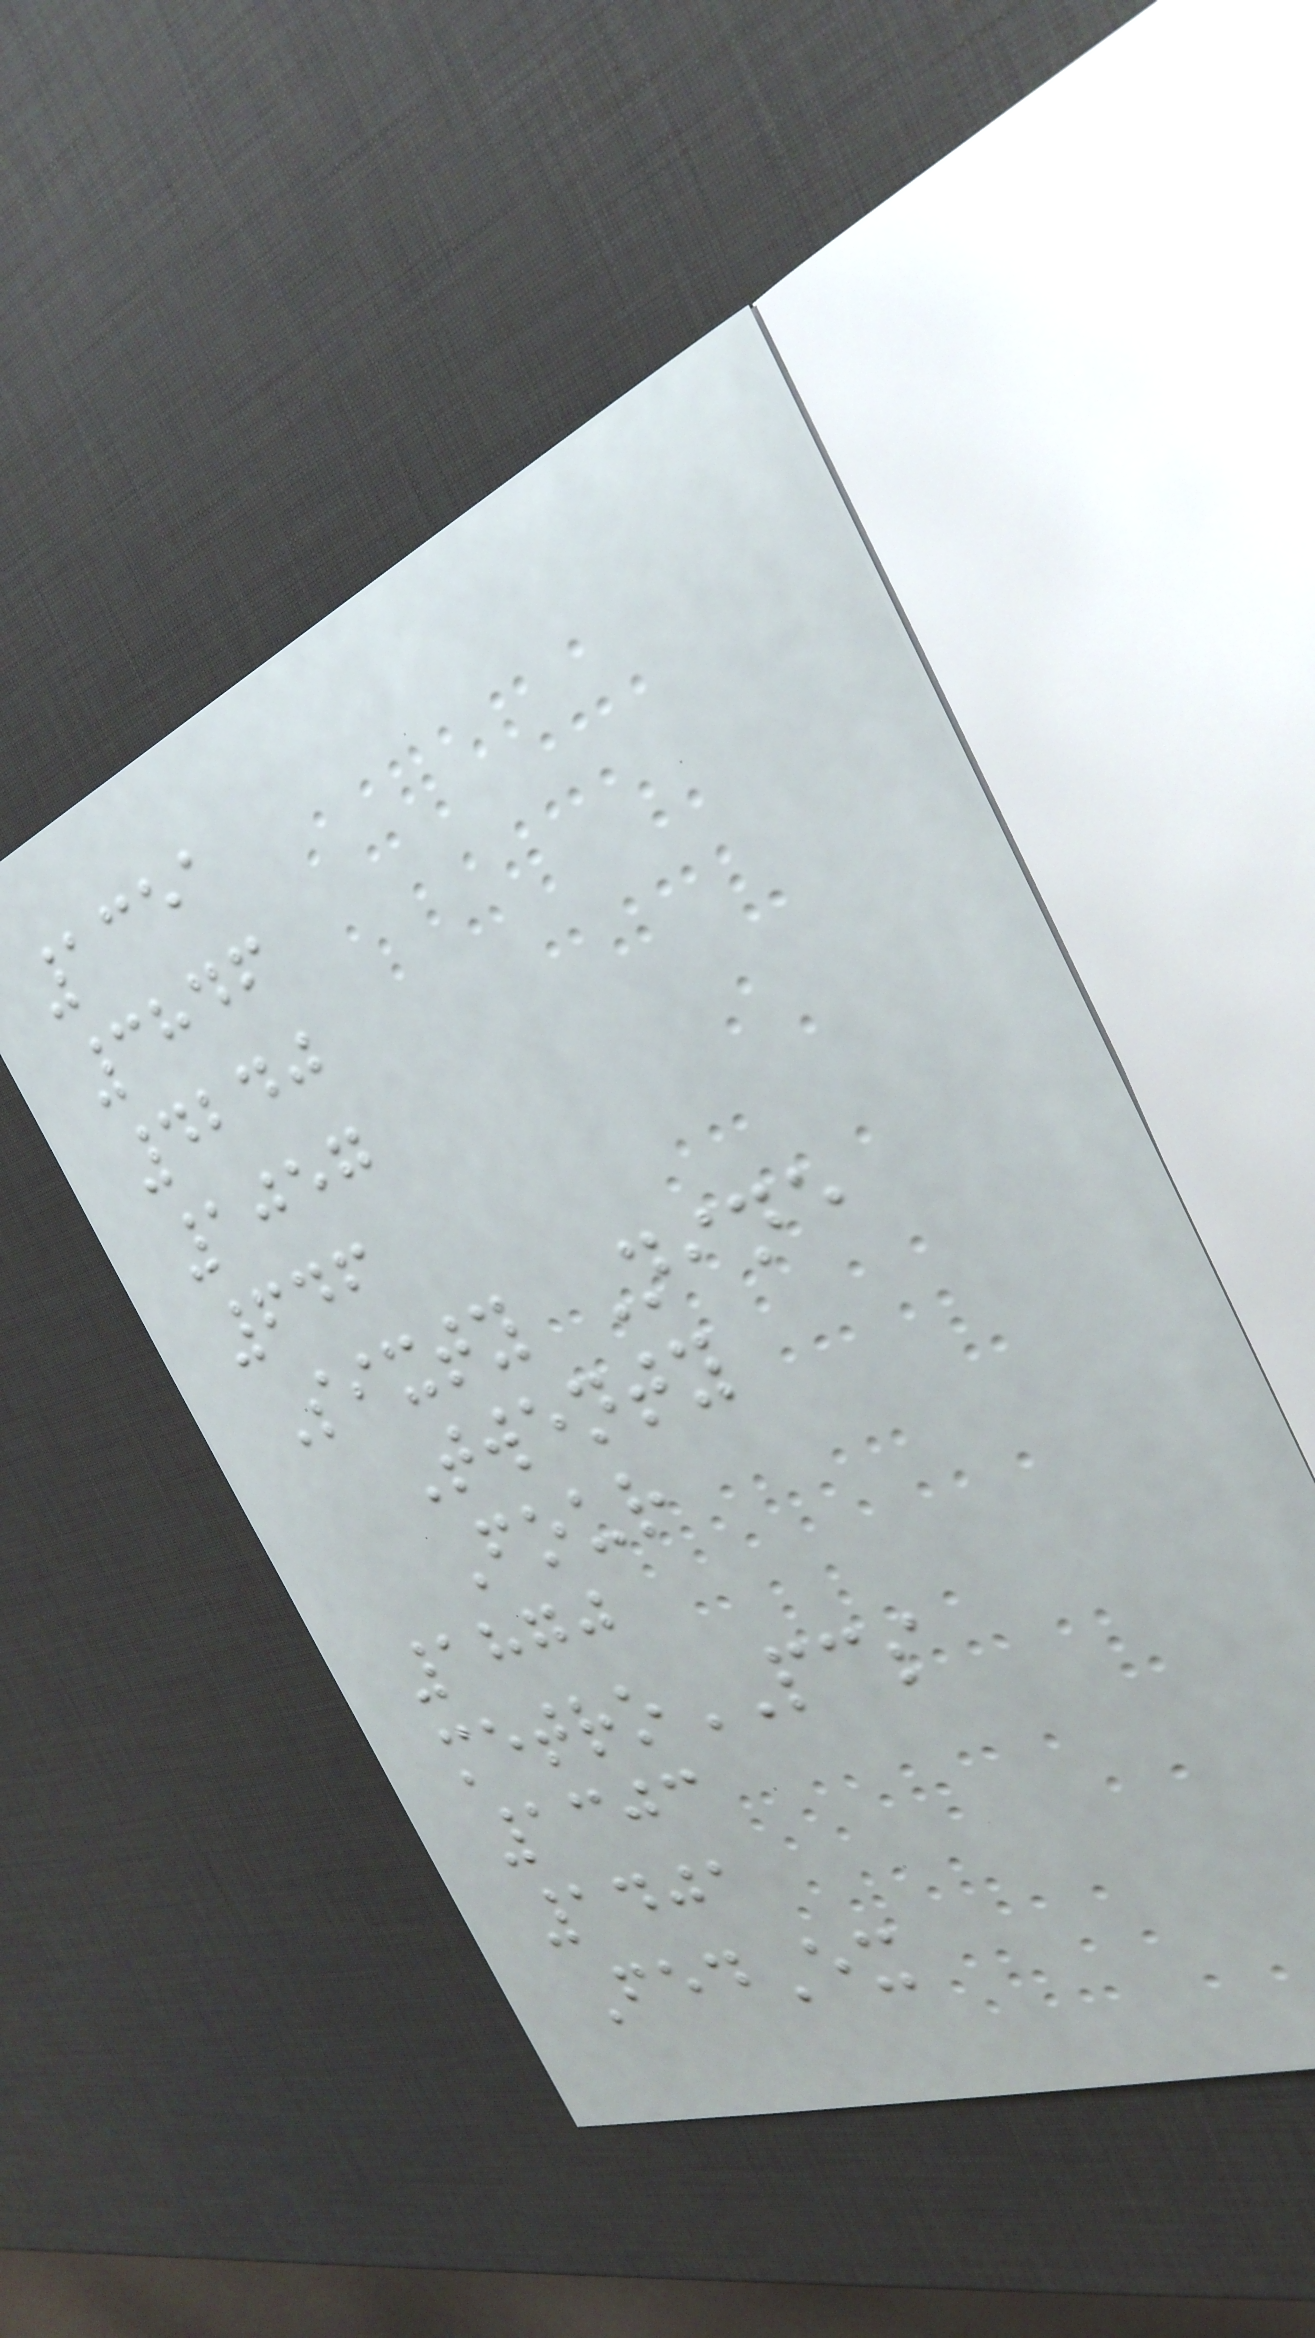1351
3846
4240
1057
646
Sixty Nine
Twenty
Four
1870
metroPCS
1303
1401
FedEx
